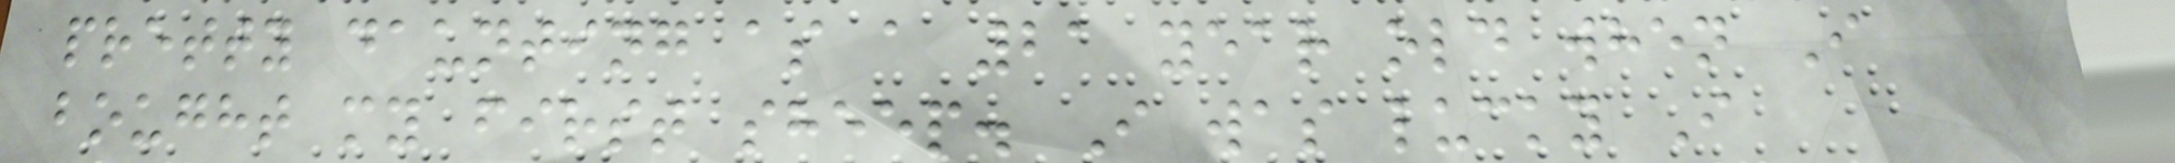pretty daunting as a 21 year old when I
bought my first sheep. I was lucky I
